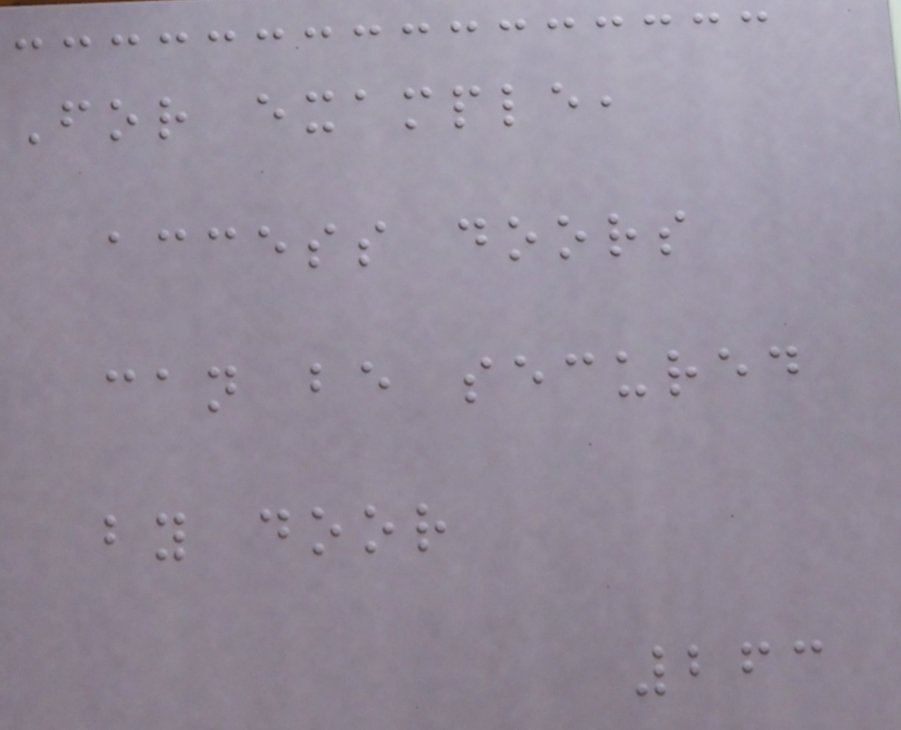For example,
access doors
can be secured
by door
263
